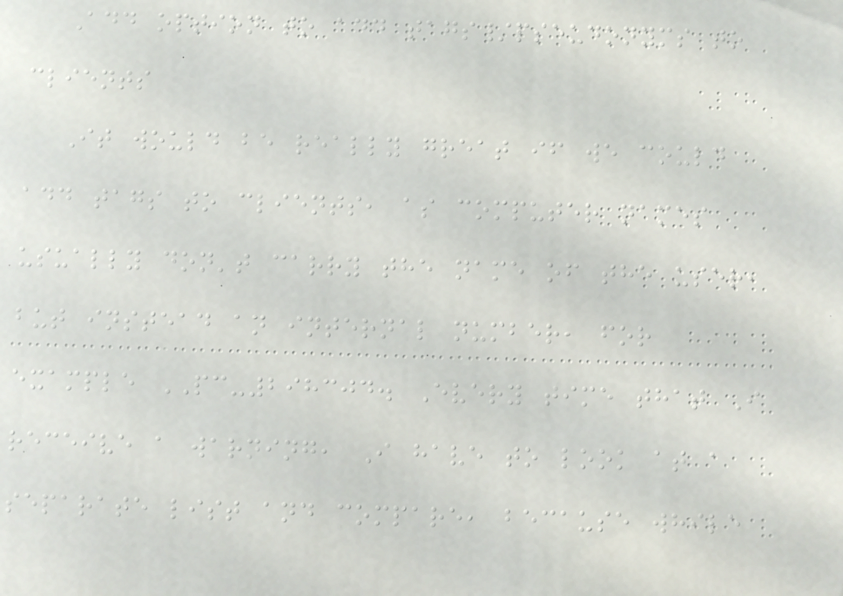Add option to add tags/pseudonyms to
clients
It would be really great if we could
add tags to clients, as computer names
usually don't carry the name of the user,
but instead an internal number, for
example PC-298304. Every time that I
receive a warning, I have to look at a
separate list and compare, because while
